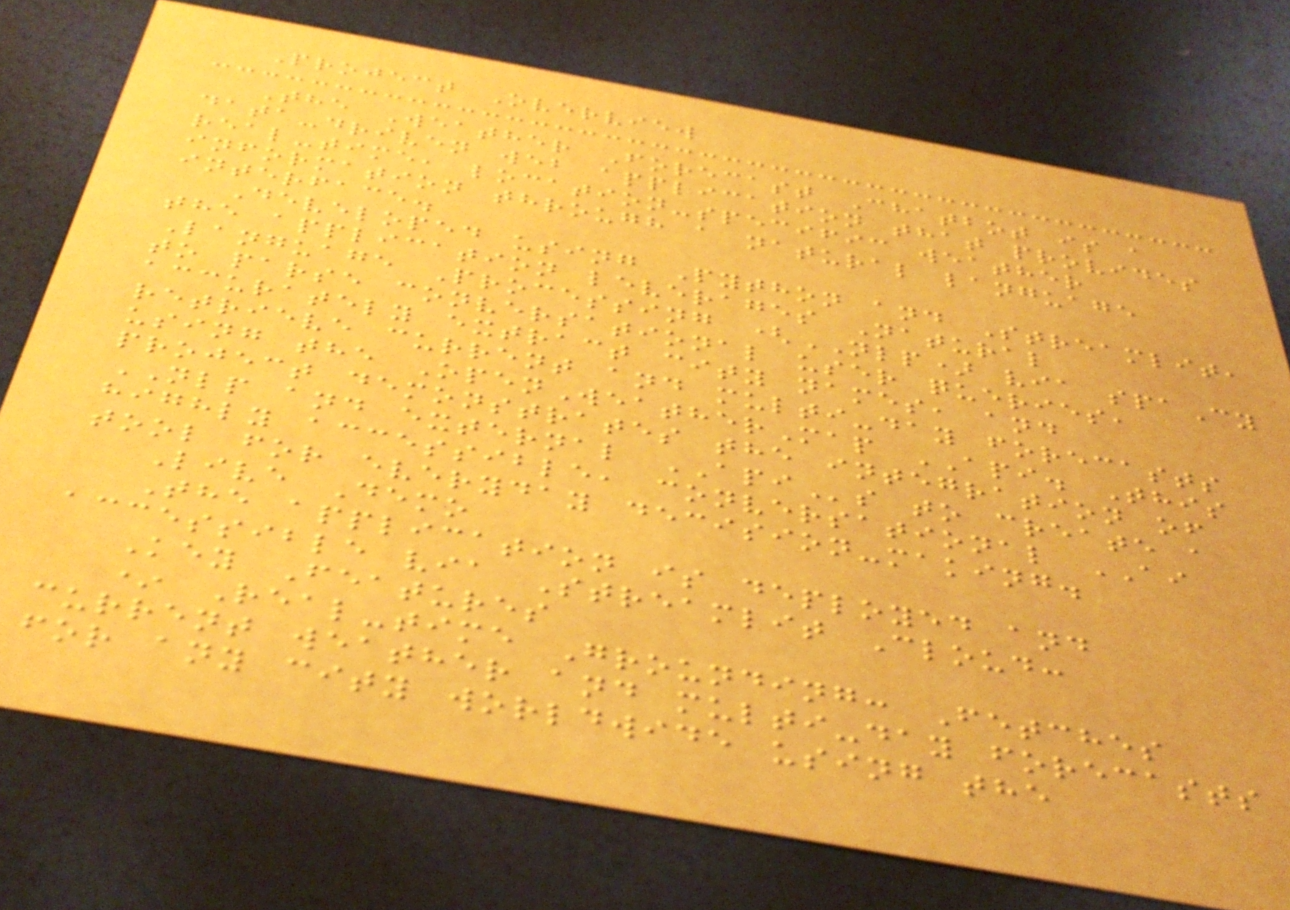Project Overview
The Weather Forecast Chatbot is a
data-driven web application that provides
real-time, location-specific weather
information through a natural language
interface.
Developed using Python and Streamlit,
the application leverages Natural
Language Processing (NLP) via spaCy
to parse conversational user queries,
accurately extract city names, and
retrieve current and multi-day forecasts
using the OpenWeatherMap API. This
project demonstrates the integration of
NLP and external APIs to create a
highly accessible, conversational AI
tool for everyday decision-making.
Live Demo
The application is deployed and
accessible via Streamlit Cloud:
Key Features
* Real-time Grounding: Fetches
current weather and multi-day forecasts
for any city worldwide using the
